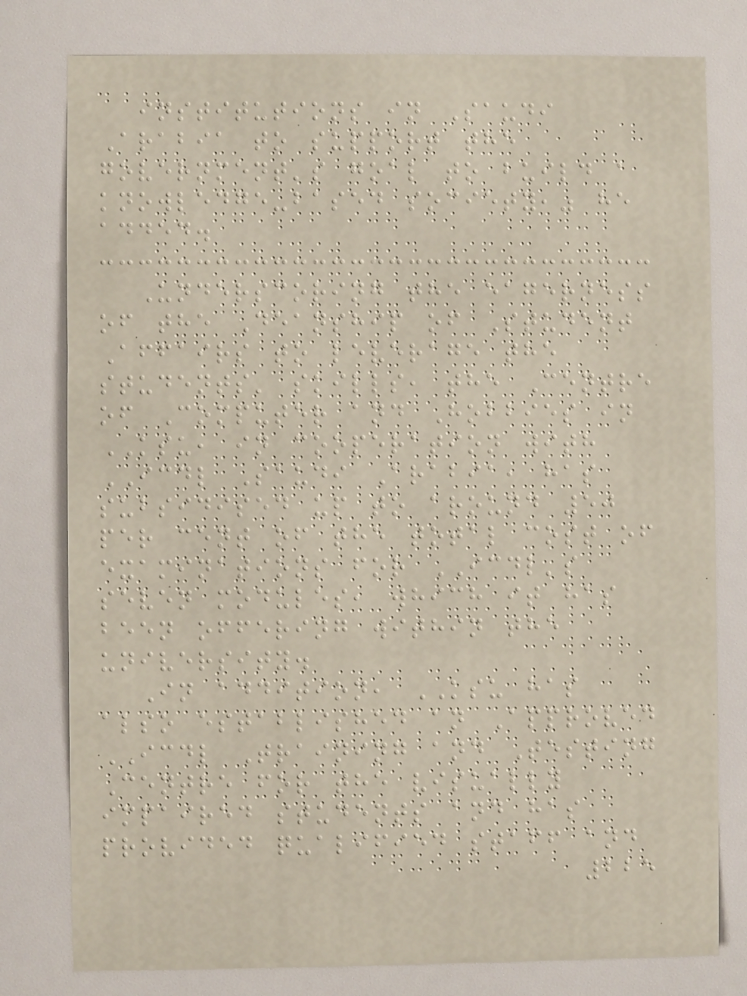institutions in Saudi
Arabia to support the
government's goal to build a
knowledge-based society," he
added.
Underscoring the eagerness
of the Deanship of Student
Affairs to leverage the
students' skills, the Centre
of Computer and Hobbies in
KSU, in cooperation with
ICDL Saudi Arabia, has
subsidised up to around 50
per cent of the total cost of
examinations for ICDL's
seven modules, which it has
been offering within the
university.
In addition, KSU has
also established an Approved
ICDL Training and Testing
Centre for the visually
impaired students and has
provided qualified staff and
225
